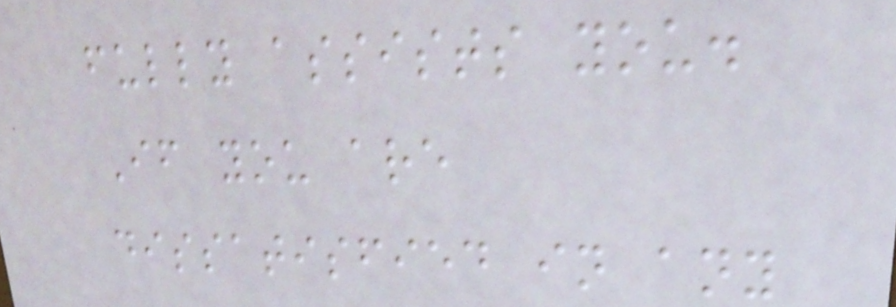fully assists you.
If you are
dissatisfied in any
